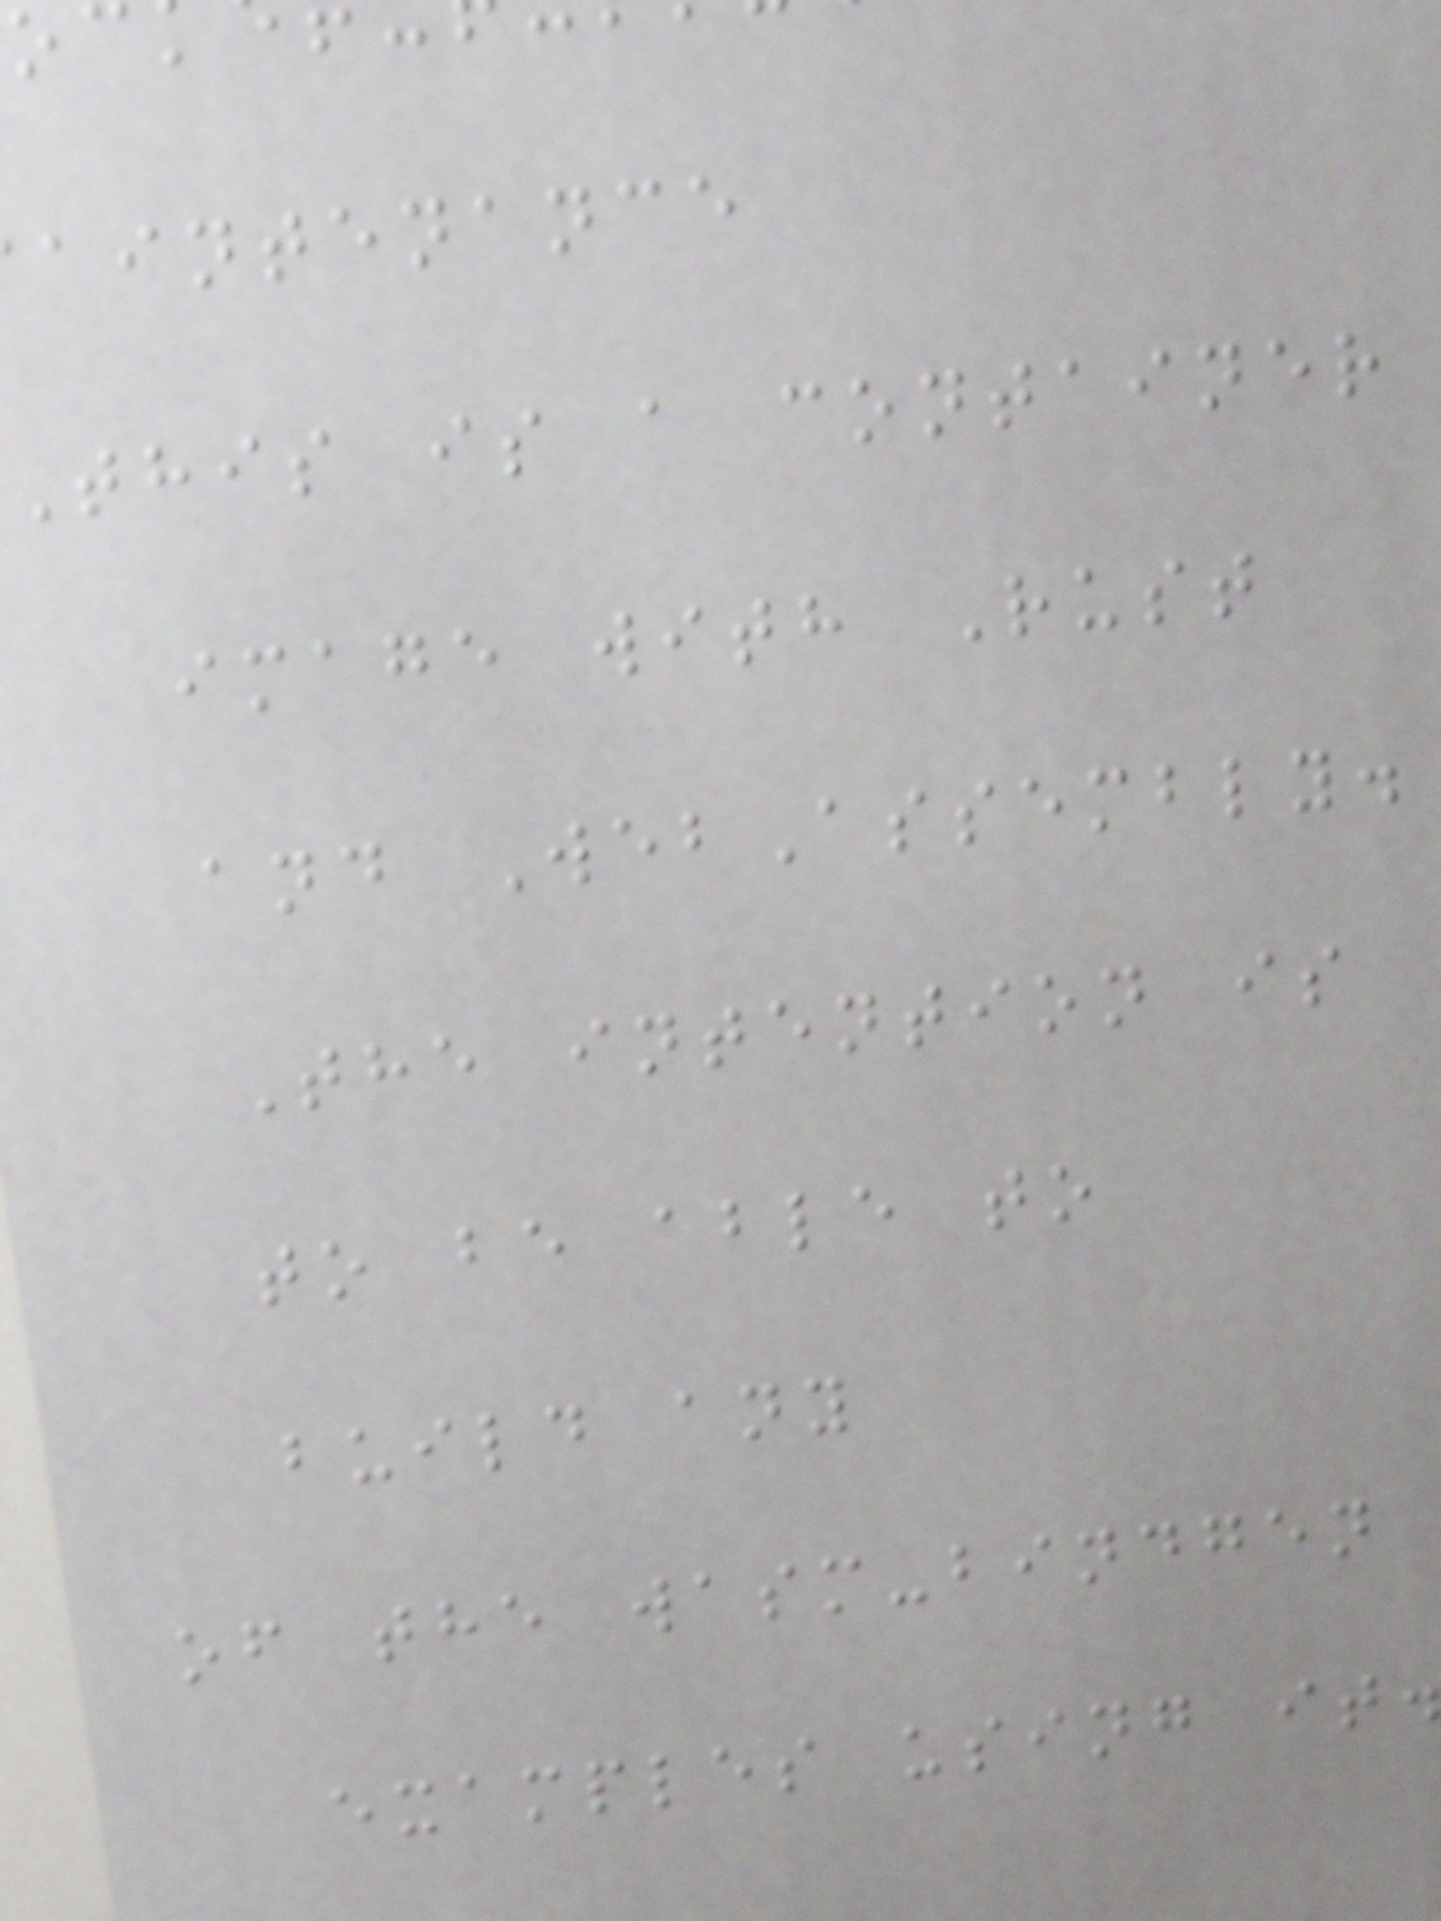aintenance
This is a container
image with Rust
and WebAssembly.
The intention is
to be able to
build any
of the wasm-bindgen
examples using it.
